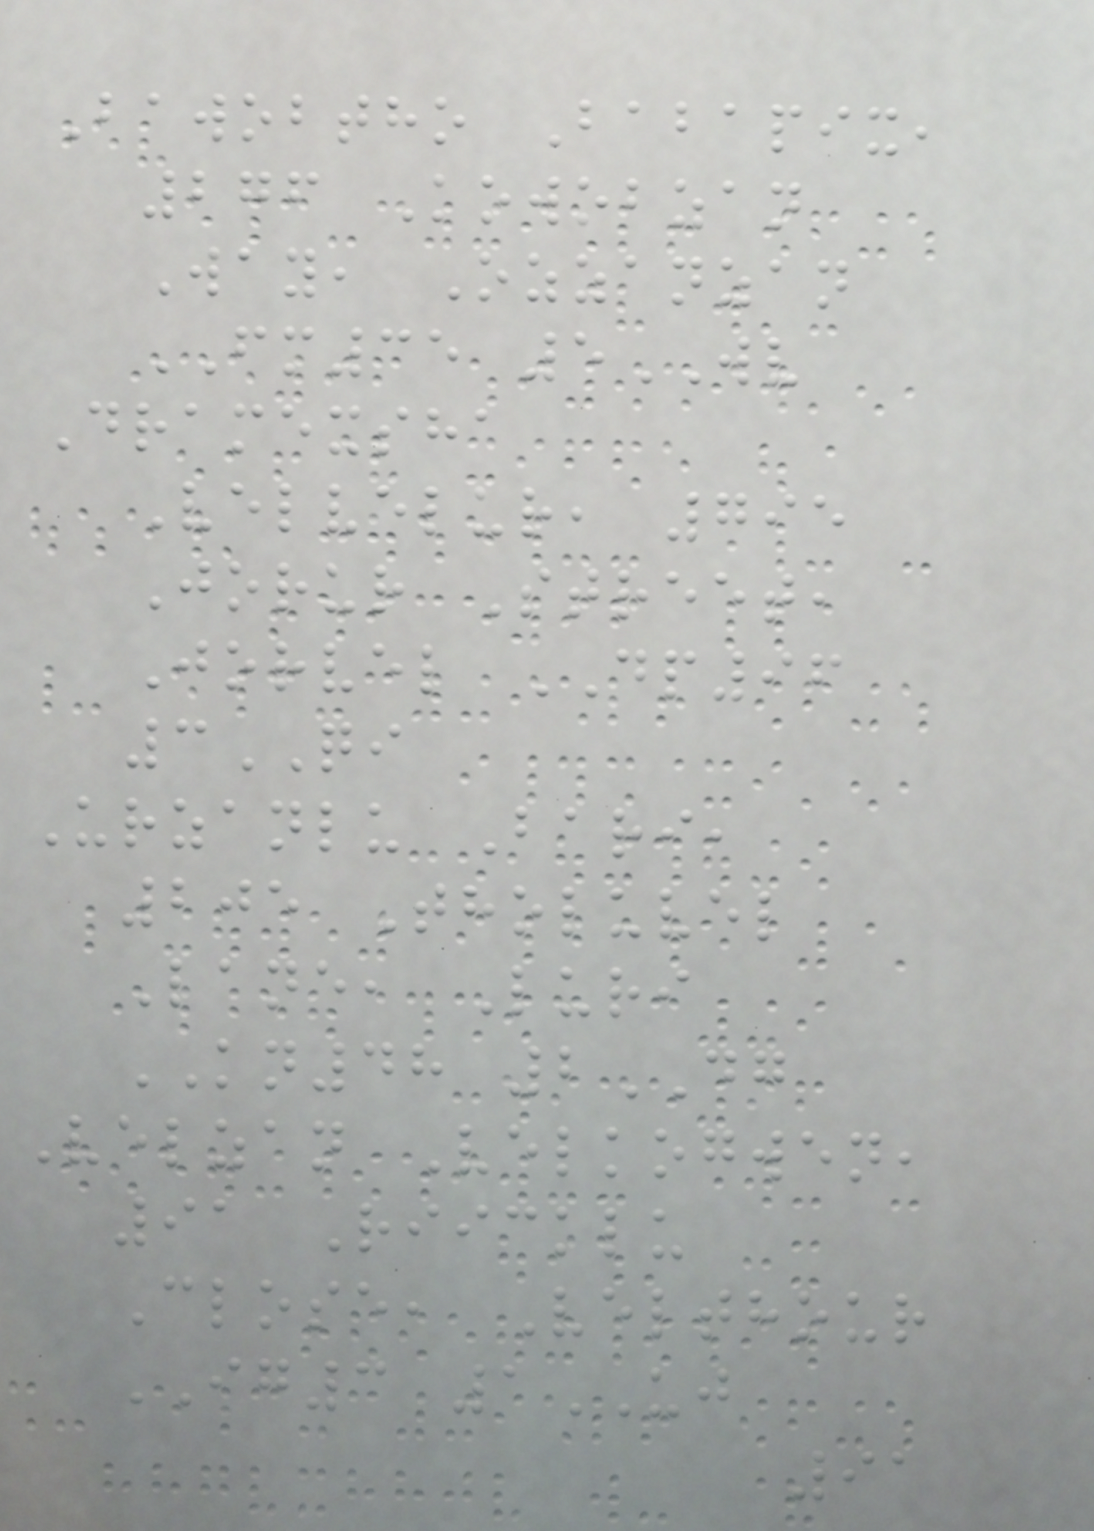Bawobtho Babapix,
276 Kowobzan
Way, Ozzanzan
FM35 5WV
Dramexsha
Velvelur, 795
Jorur Street,
Jorvel DP96
3QI
Urzanlu Bari,
205 Tholuvel
Lane, Luri
KN48 2DG
Velzan Velkogwen,
91 Riicklu
Close, Velthour
IG3 1UJ
91
